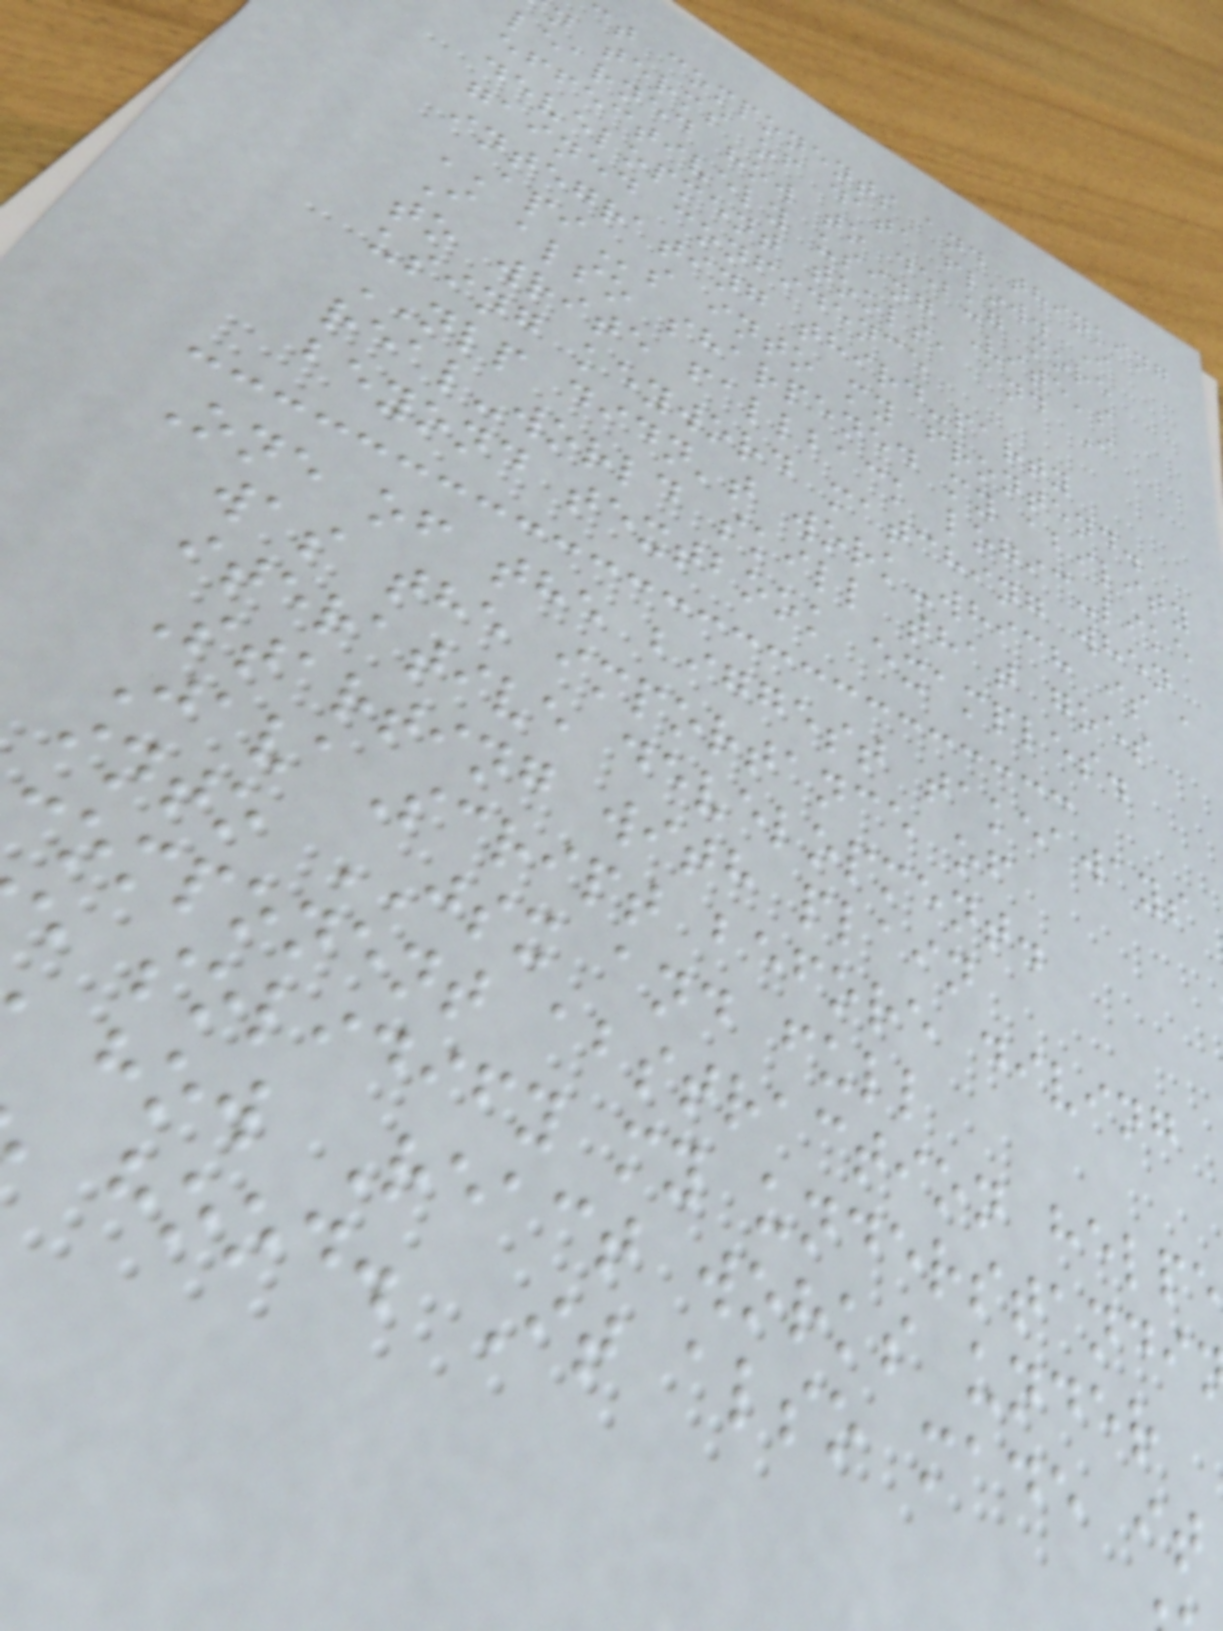ct components and thinking
n terms of data flow. I
learned how to debug more
effectively using Vite's
development tools, and I
gained confidence
integrating third-party
APIs into my frontend.
I also sharpened my ability
to write fallback logic-like
using keyword matching when
NLP didn't work-which is a
real-world skill that goes
beyond textbook examples.
One of the biggest takeaways
was the importance of
iterative development.
Starting with plain
JavaScript before diving
into JSX and full
omponent abstraction helpe
e solidify my understandi
how React works under
hood. It also made it
